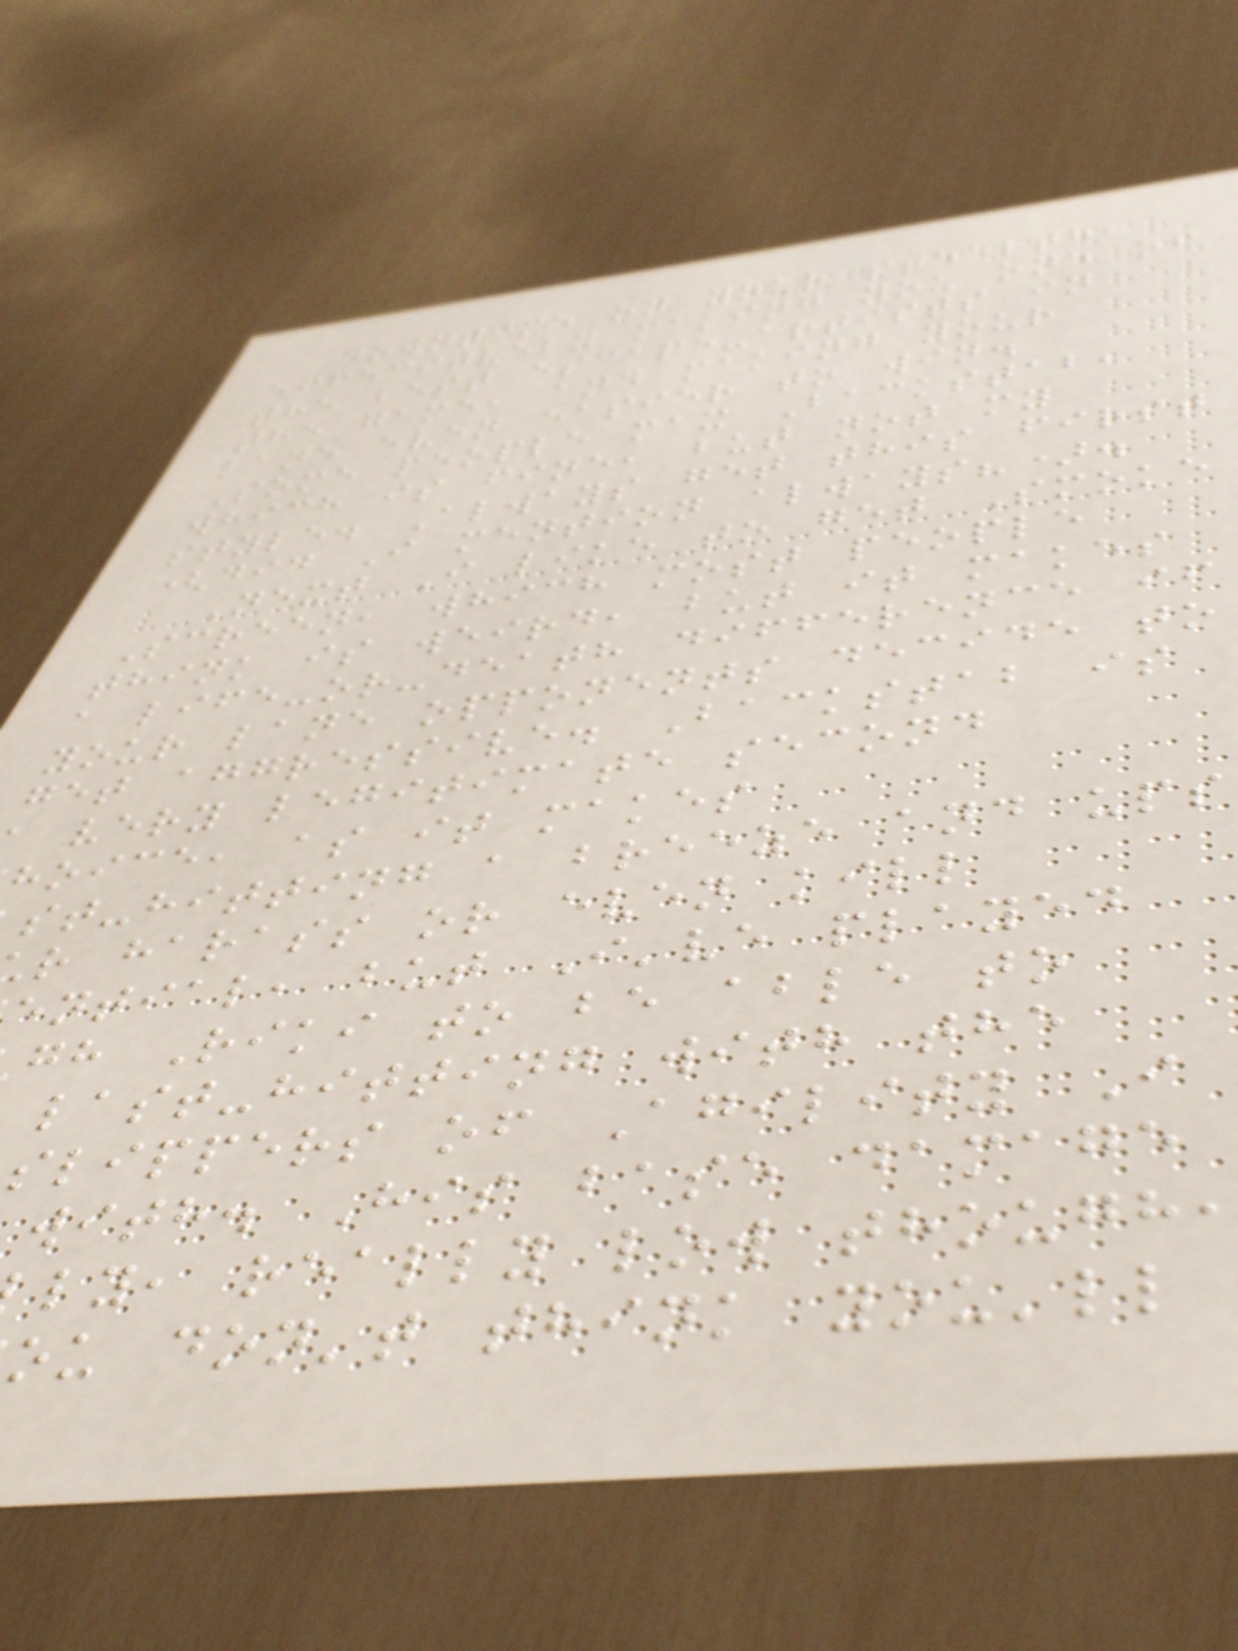downtime on your stealth,
effecitvely making you one of
the best escape-artists in
the game, and making your
lane even easier to win.
Some people max Backstab,
which is fine, but not my
style. Always get this first
(did I mention always?).
Next I like to get Smoke
Screen, which most people
think is weird, but it makes
a life-or-death difference if
your lane opponents decide to
get aggressive. Backstab is
very legitimate second
hoice, as it makes
st-hitting a breeze and ups
r harass or even kill
ential, but I've played
gh Riki to be able to
last-hitting with the
slippers of Agility I
with. His base damage
ly, really low though
ou don't think you'll
